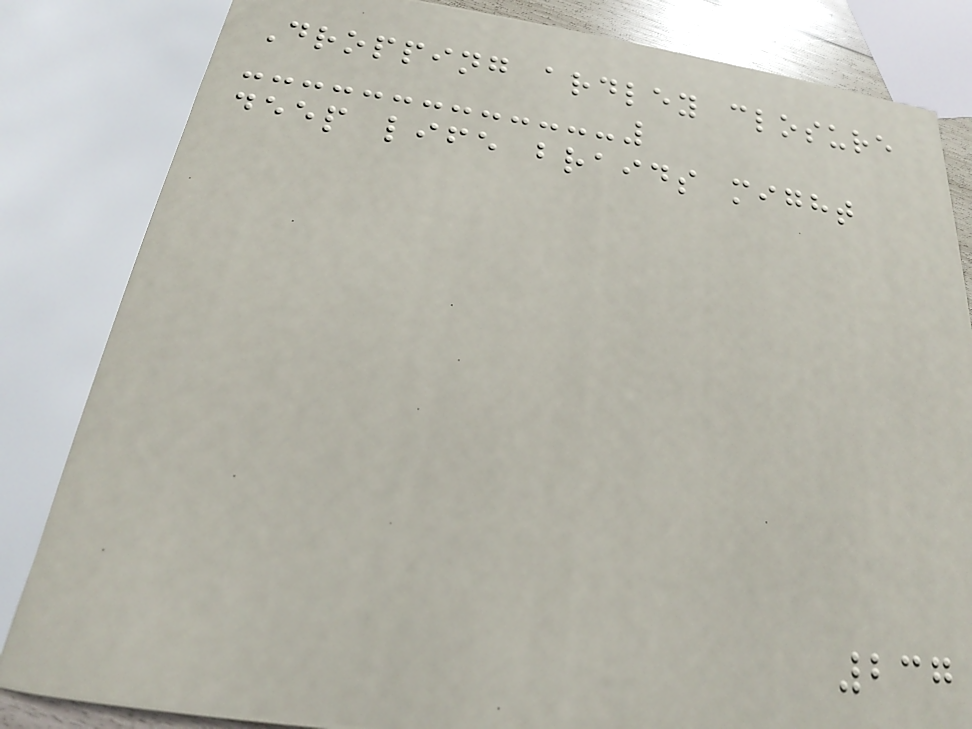Dropping ardley closure
deep life braids might
237
